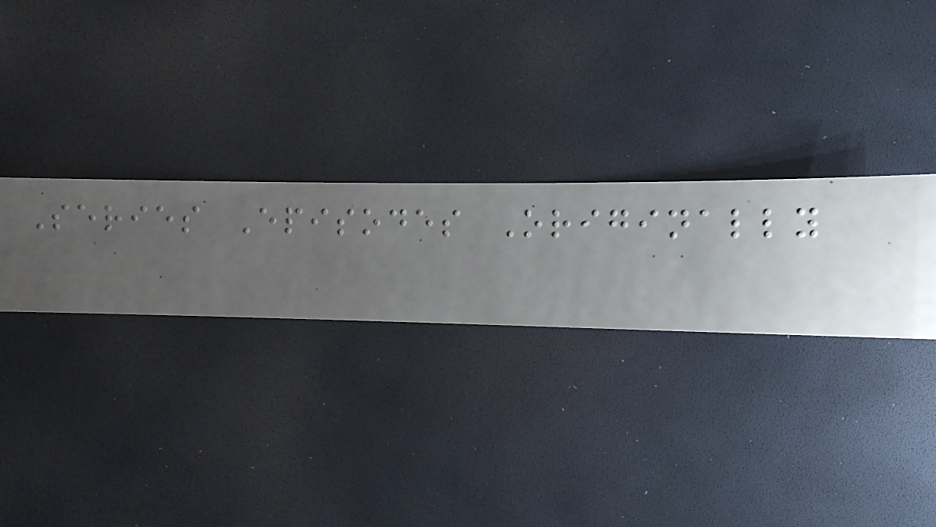Series Episodes Originally
